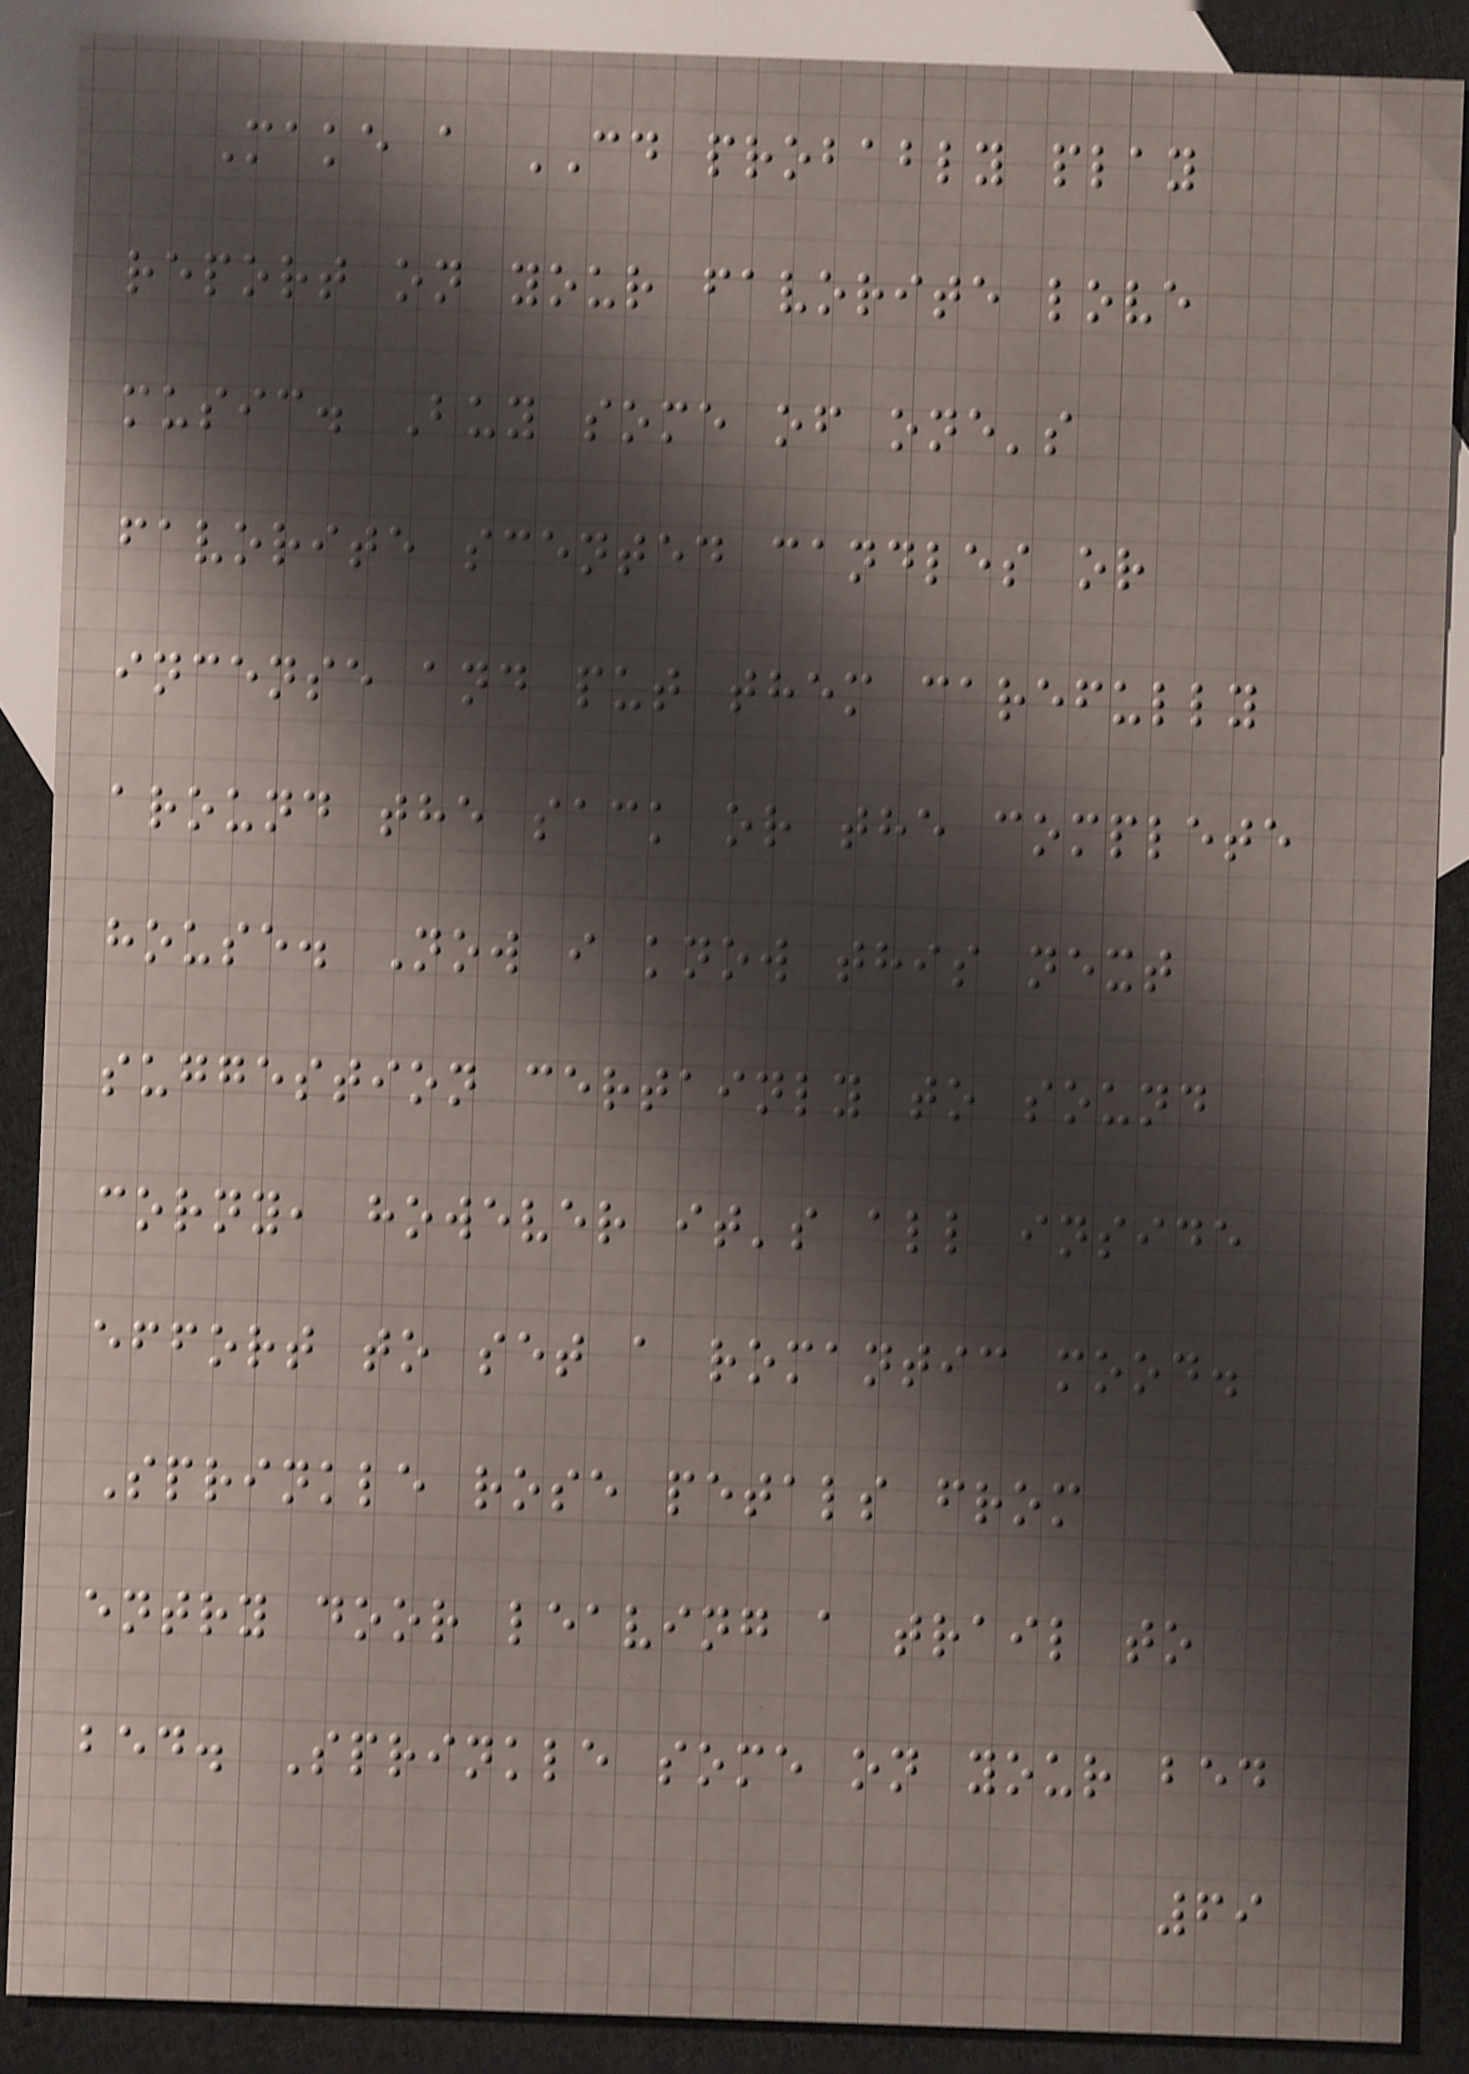Make a CD probably play
report on your favorite love
music. Buy some of one's
favorite scented candles or
incense and put them carefully
around the sack or the complete
house. Now i know this next
suggestion certainly to sound
corny, however it's all inside
effort to set a romantic mood.
Sprinkle rose petals from
entry door leaving a trail to
bed. Sprinkle some on your bed
69
